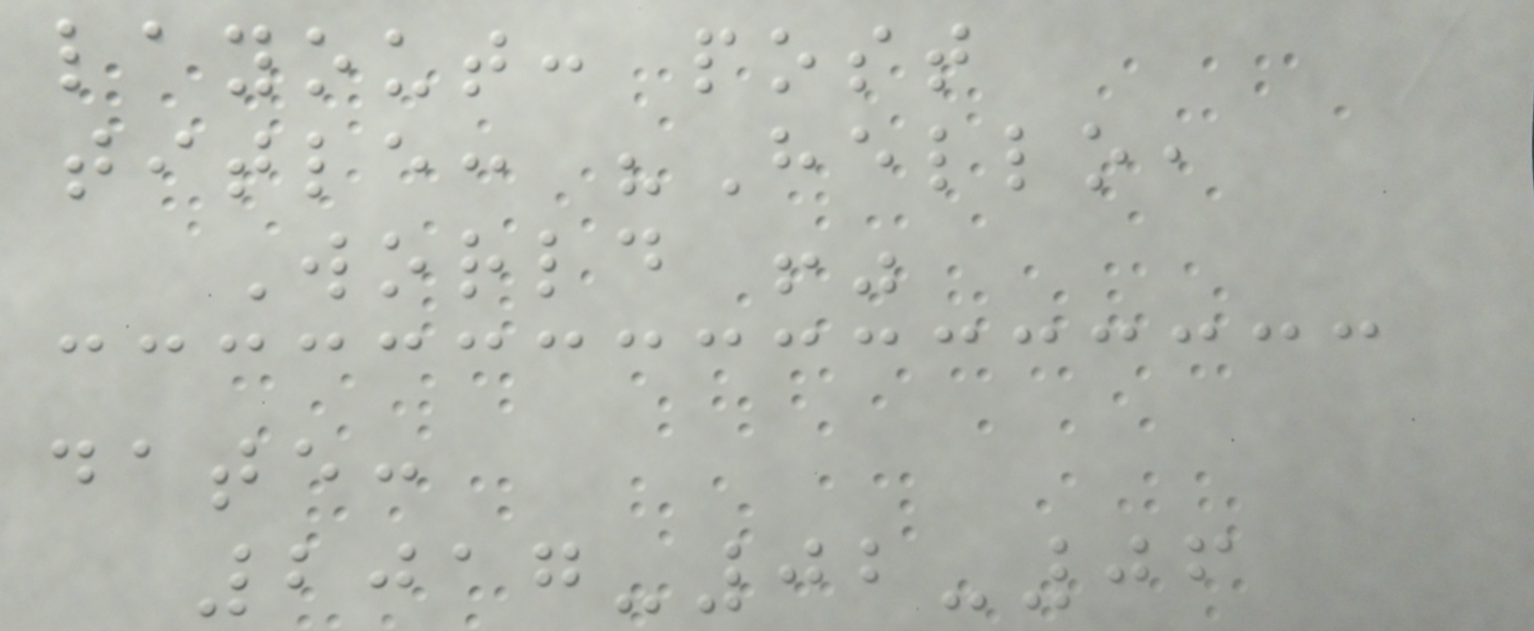layout: post
title: "Hello,
World !"
date:
2017-02-06
